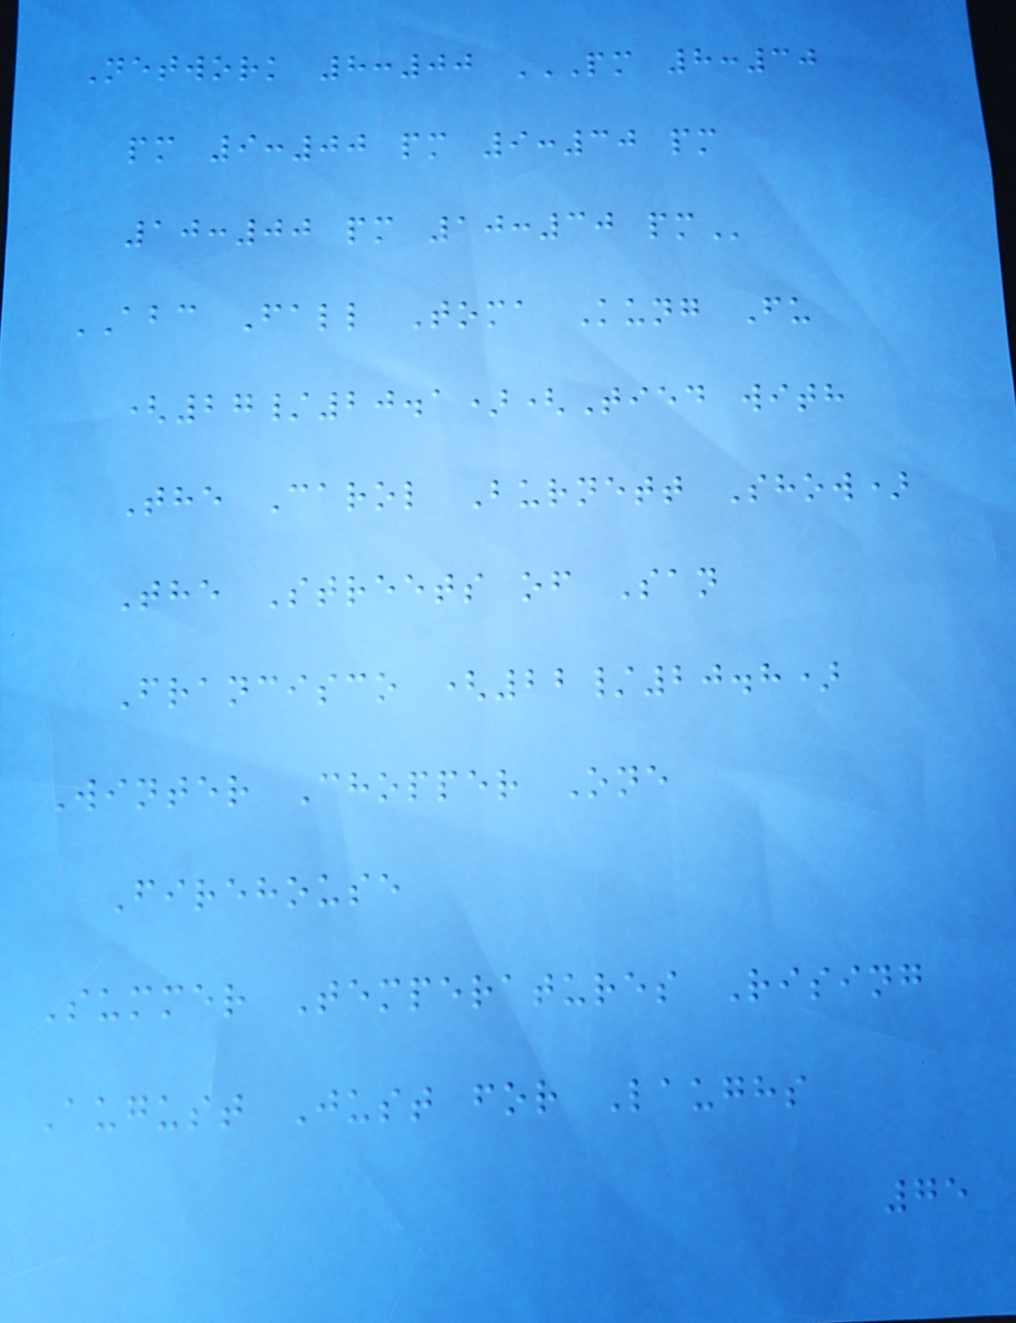Network 8:00 PM 8:30
PM 9:00 PM 9:30 PM
10:00 PM 10:30 PM
ABC Fall Toma Kung Fu
(27/20.1)(Tied with
The Carol Burnett Show)
The Streets of San
Francisco (22/20.8)
Winter Chopper One
Firehouse
Summer Temperatures Rising
August Just for Laughs
75
